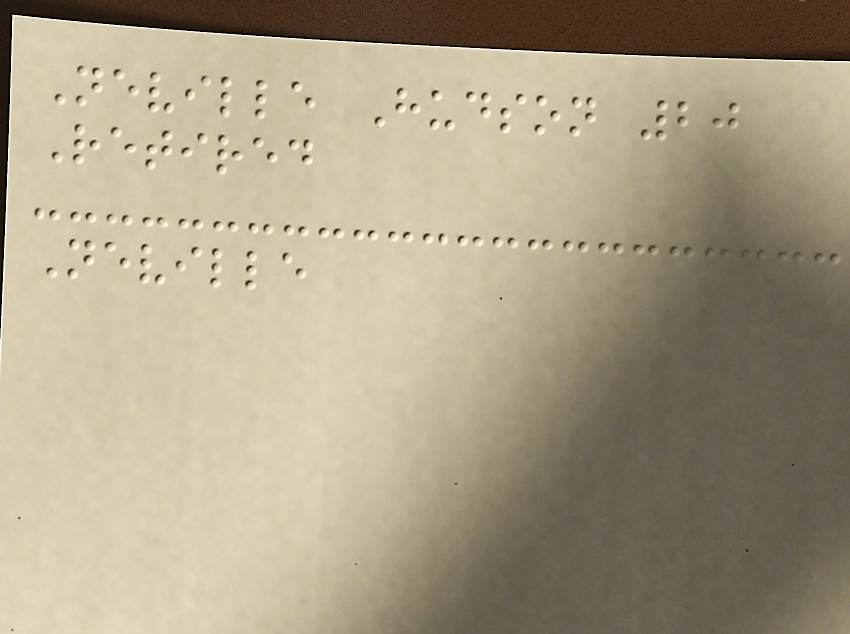Neville Hudson 20
Retired
Neville
